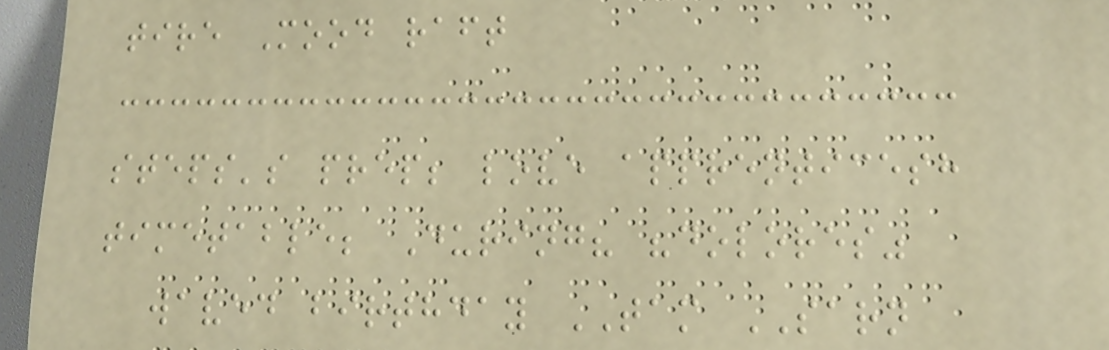tire Mood raft
steps's prep; love apprenticesh
timetable; During? "dolores"
waved birthday TAM SARN
